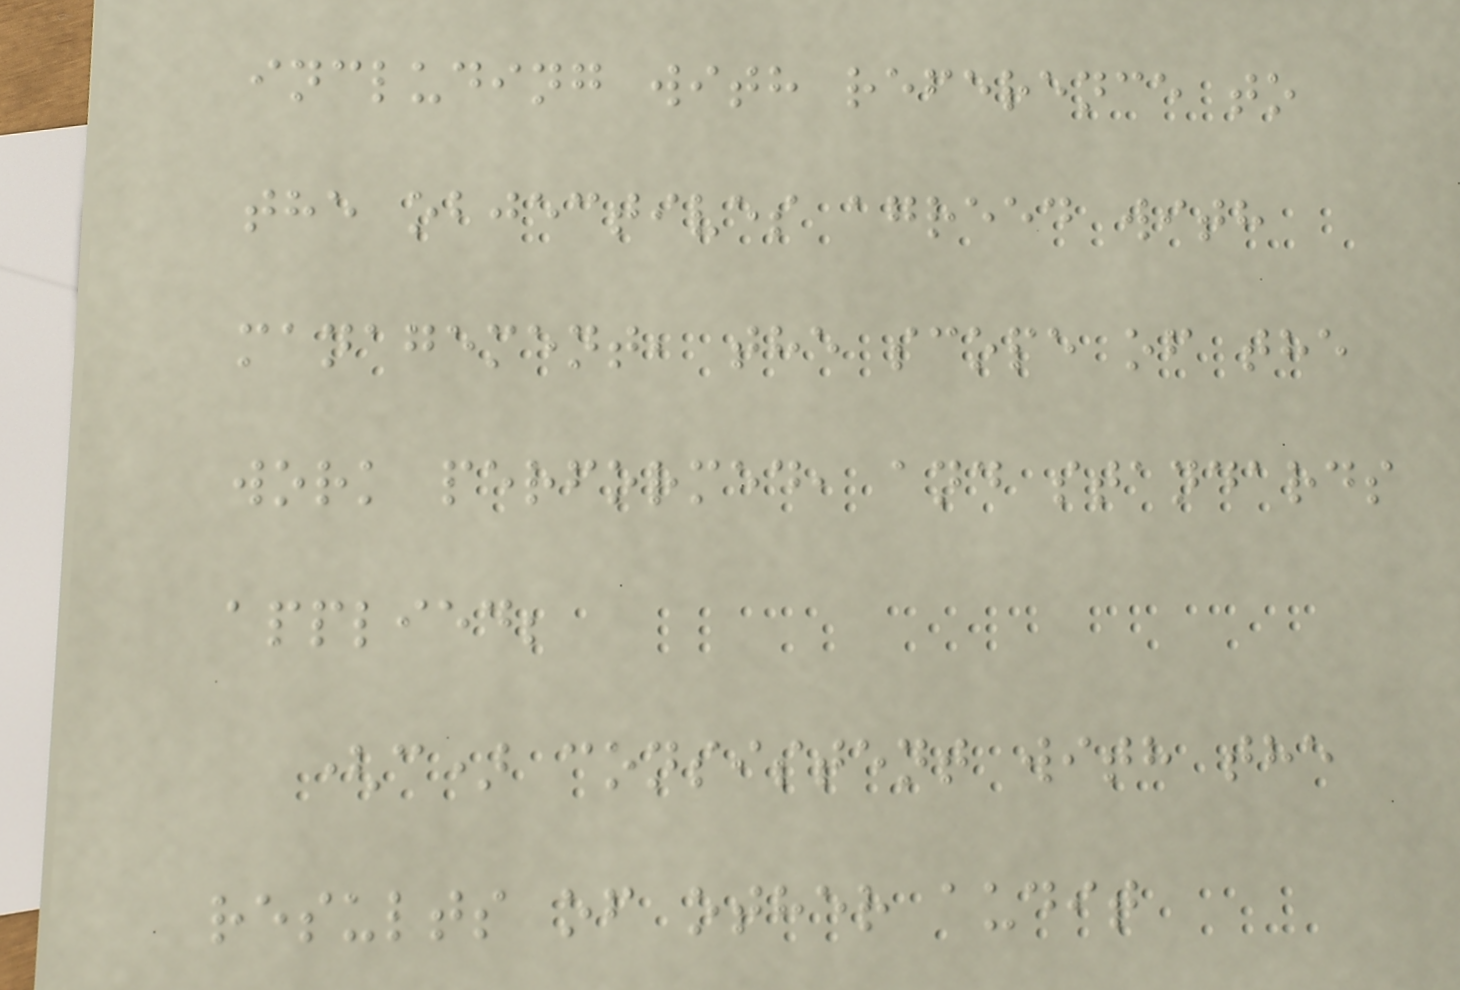including with reference to
the objectives agreed with
management, the scope of the
work performed, and standards
applied;
(c) consistent with the
results of other audit
